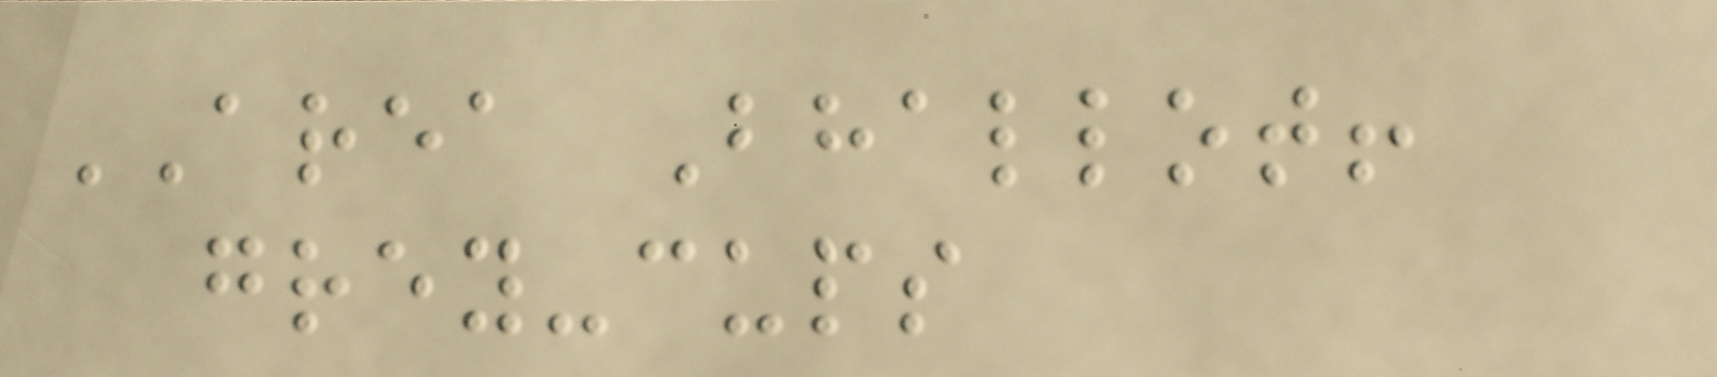AREA Bhallot!
grey-cups
